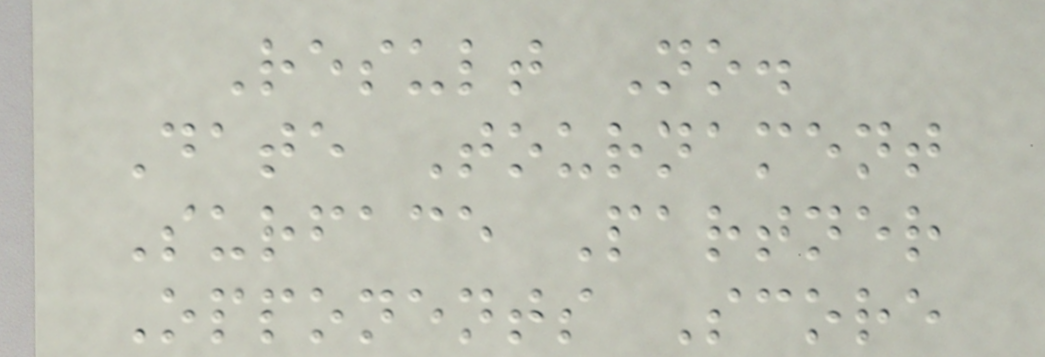Result No.
Date Tournament
Surface Partner
Opponents Score
